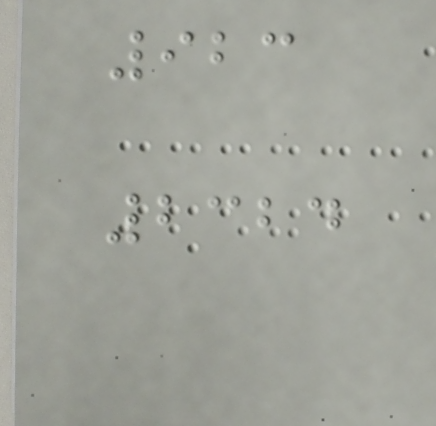923
2324
